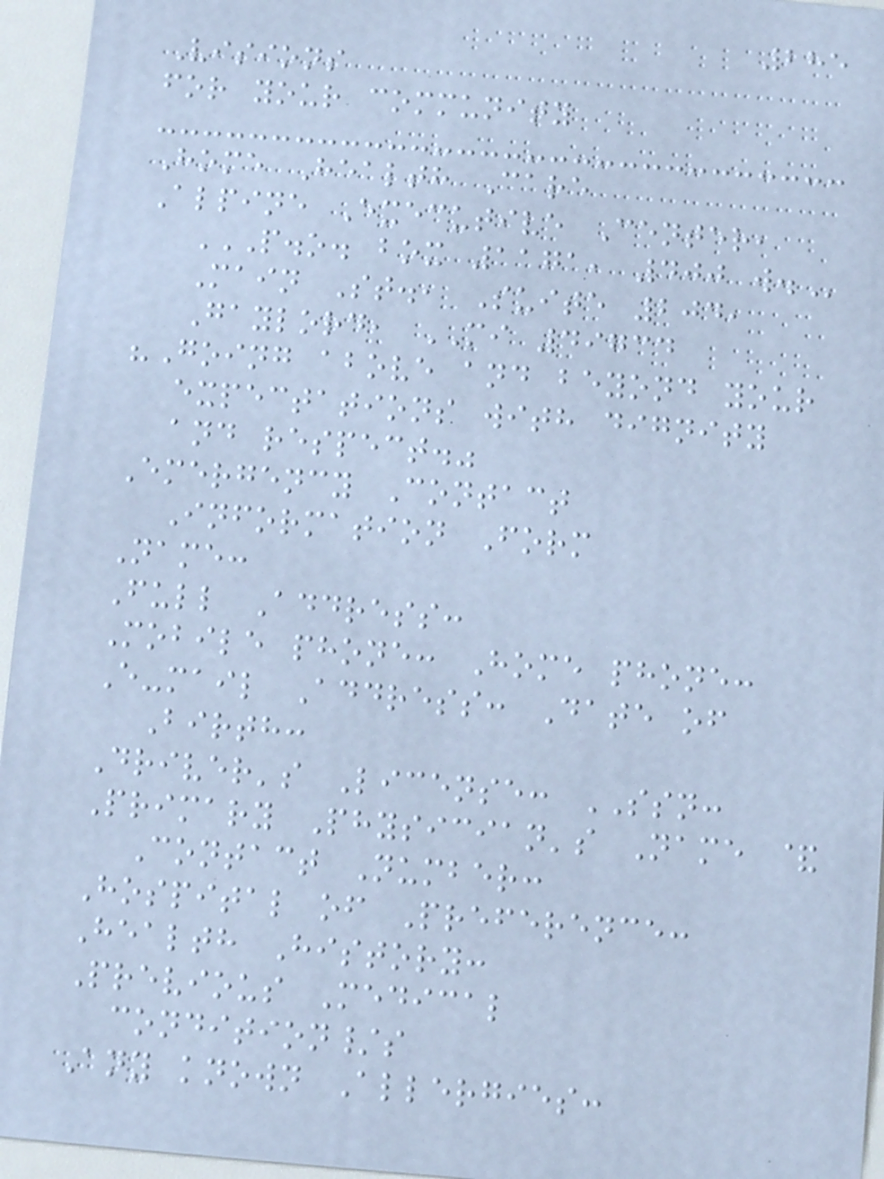285
Visions
for your community
Home Health Care
Alpine Executive Center,
P.O. BOX 1171, 400 W.
Main St., Suite 204,
Gaylord, MI 49734
"Going above and beyond your
expectations with dignity
and respect."
Emergency Contact
Information Form
Name:
Full Address:
Mobile phone: Home phone:
E-mail Address: Date of
Birth:
Driver's License: SSN:
Primary Physician's Name &
Contact Number:
Hospital of Preference:
Health History:
Previous Medical
condition/s
Any known Allergies:
